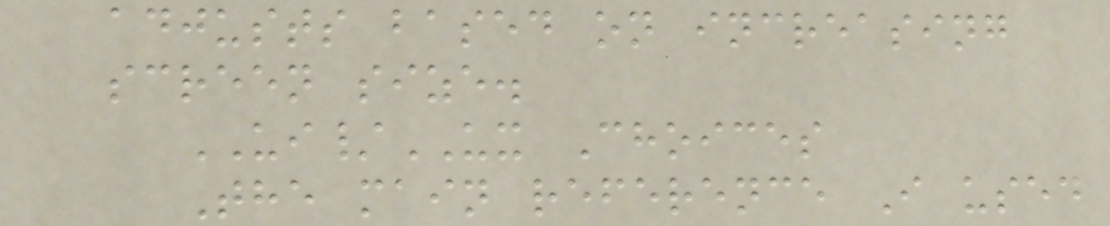adjusts based on increasing
screen size.
UI/UX Choices
The main reference I used
